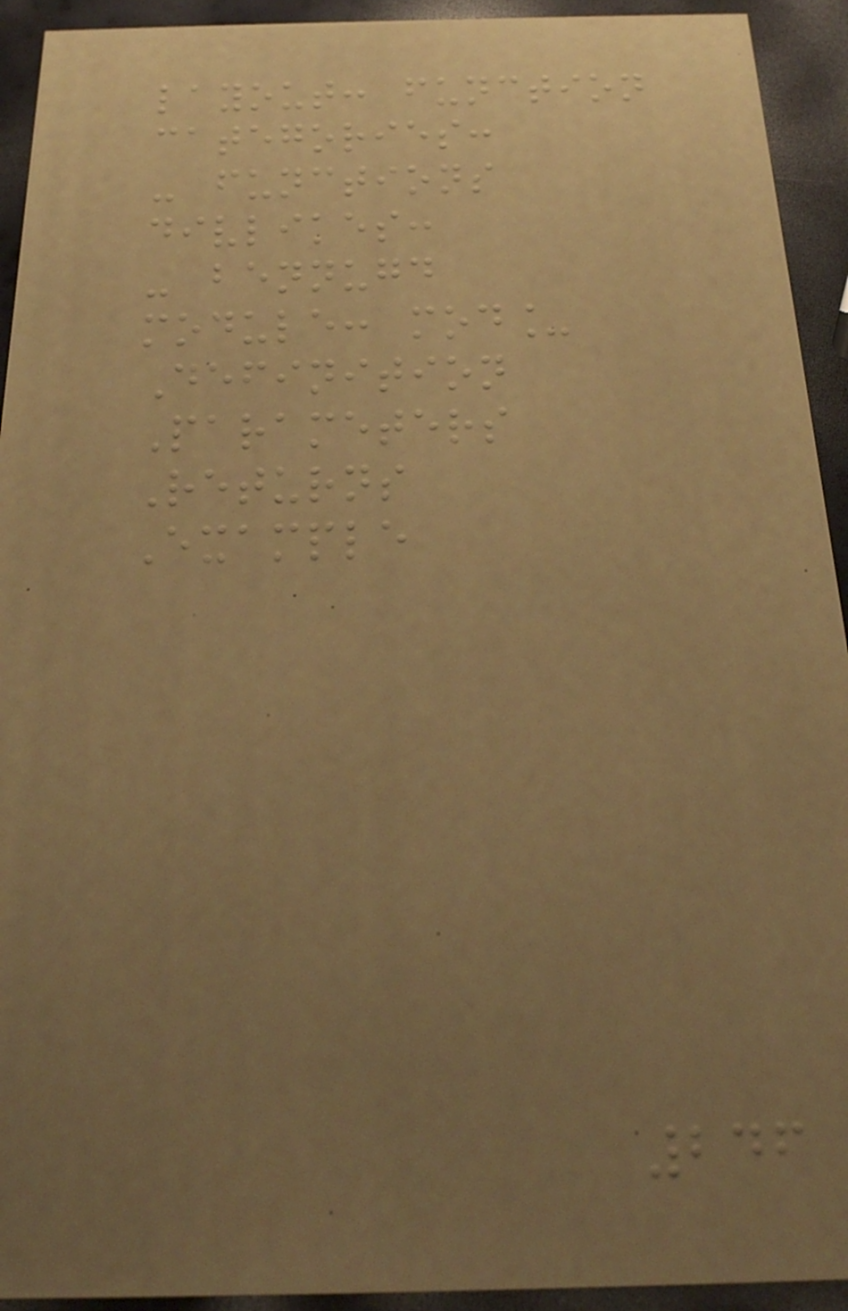layout: function
categories:
- functions
divlikes:
- bennugd
module: mod_
Definition
Parameters
Returns
Example
246
